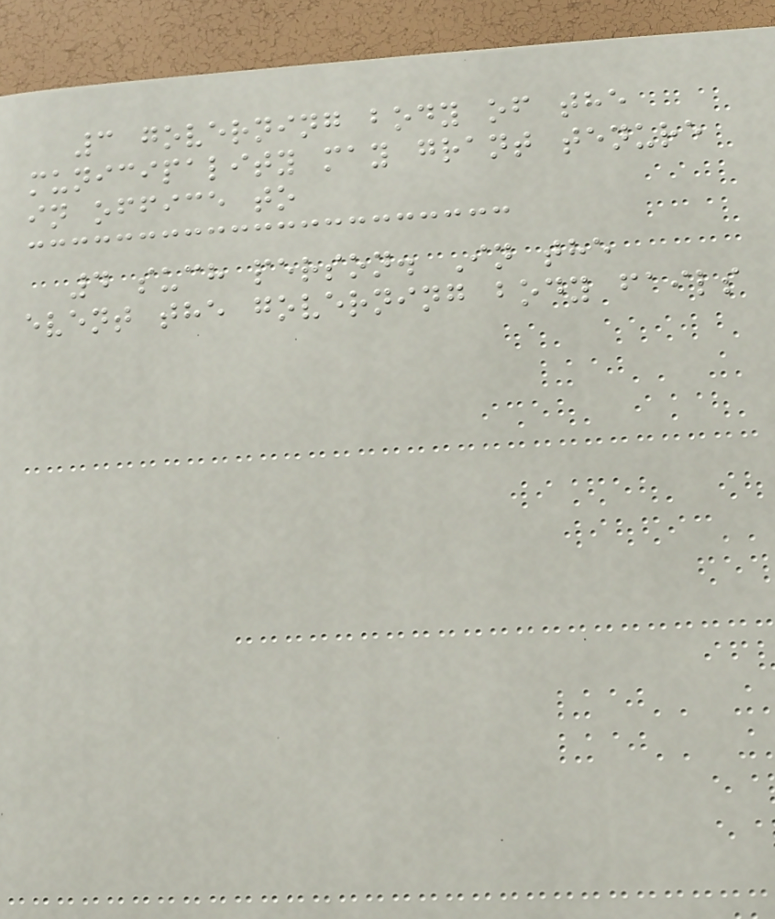3 governing body of the
municipality may grant tenure
in office to
4 such person. In the
event the governing body fails
